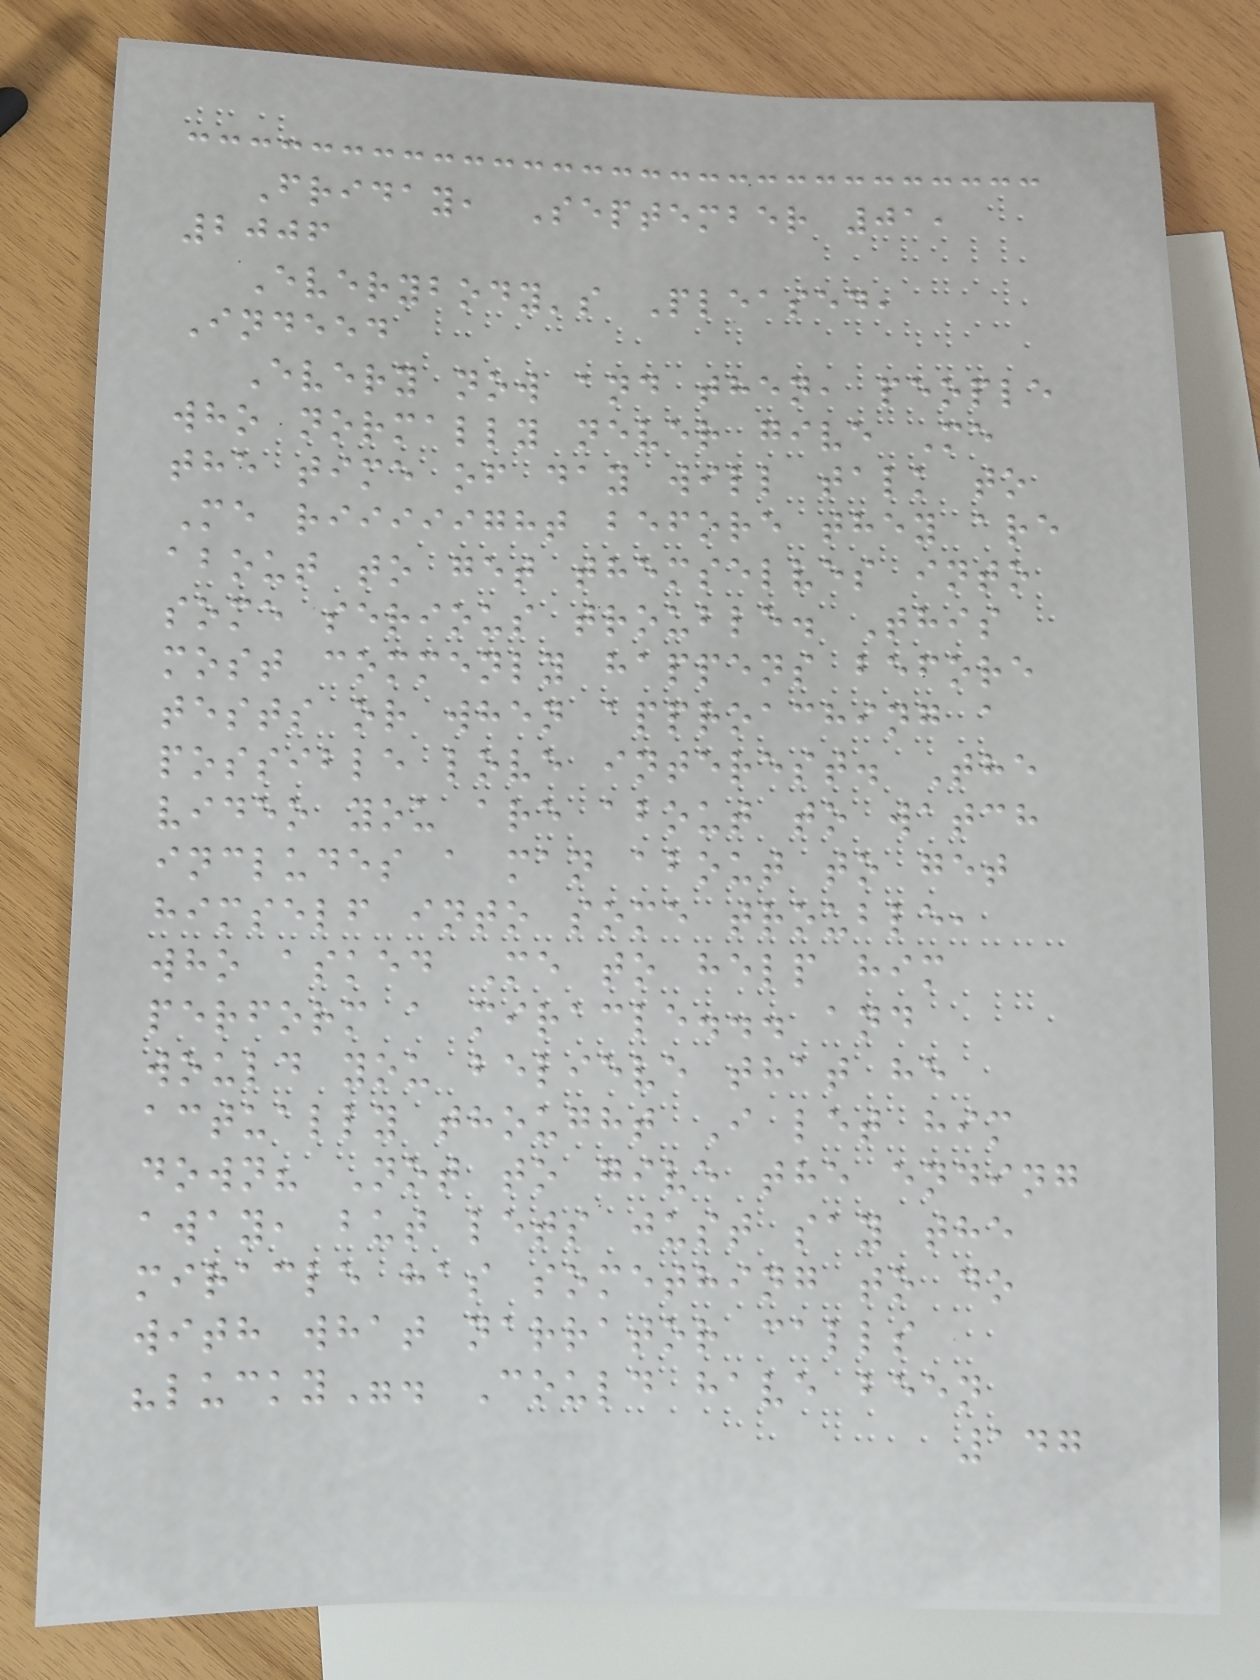Friday, September 01,
2006
Everybody's Pleased,
Indeed
Every now and then, people
who normally never give Me
the time of day will talk to
Me riiiiight before they are
about to get themselves into
some serious trouble. This
most commenly happens before
tests or when approaching a
possible love interest. The
video you are about to watch
includes a man about to get
himself into some trouble,
who asked Me to help him
perform a miracle... and
would you believe that he
actually thought I let him
down? Not to give the ending
away, but lets just say the
miracle has something to do
with what narrator calls
"lucky". Could have been
147
